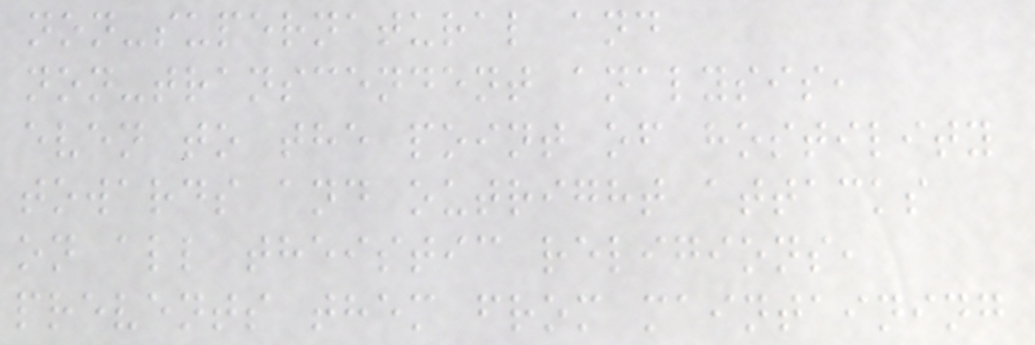non-supernatural and
non-transcendent analysis,
even to the point of hostility
towards and outright attacks
on all theistic religions,
prevents them from maintaining
